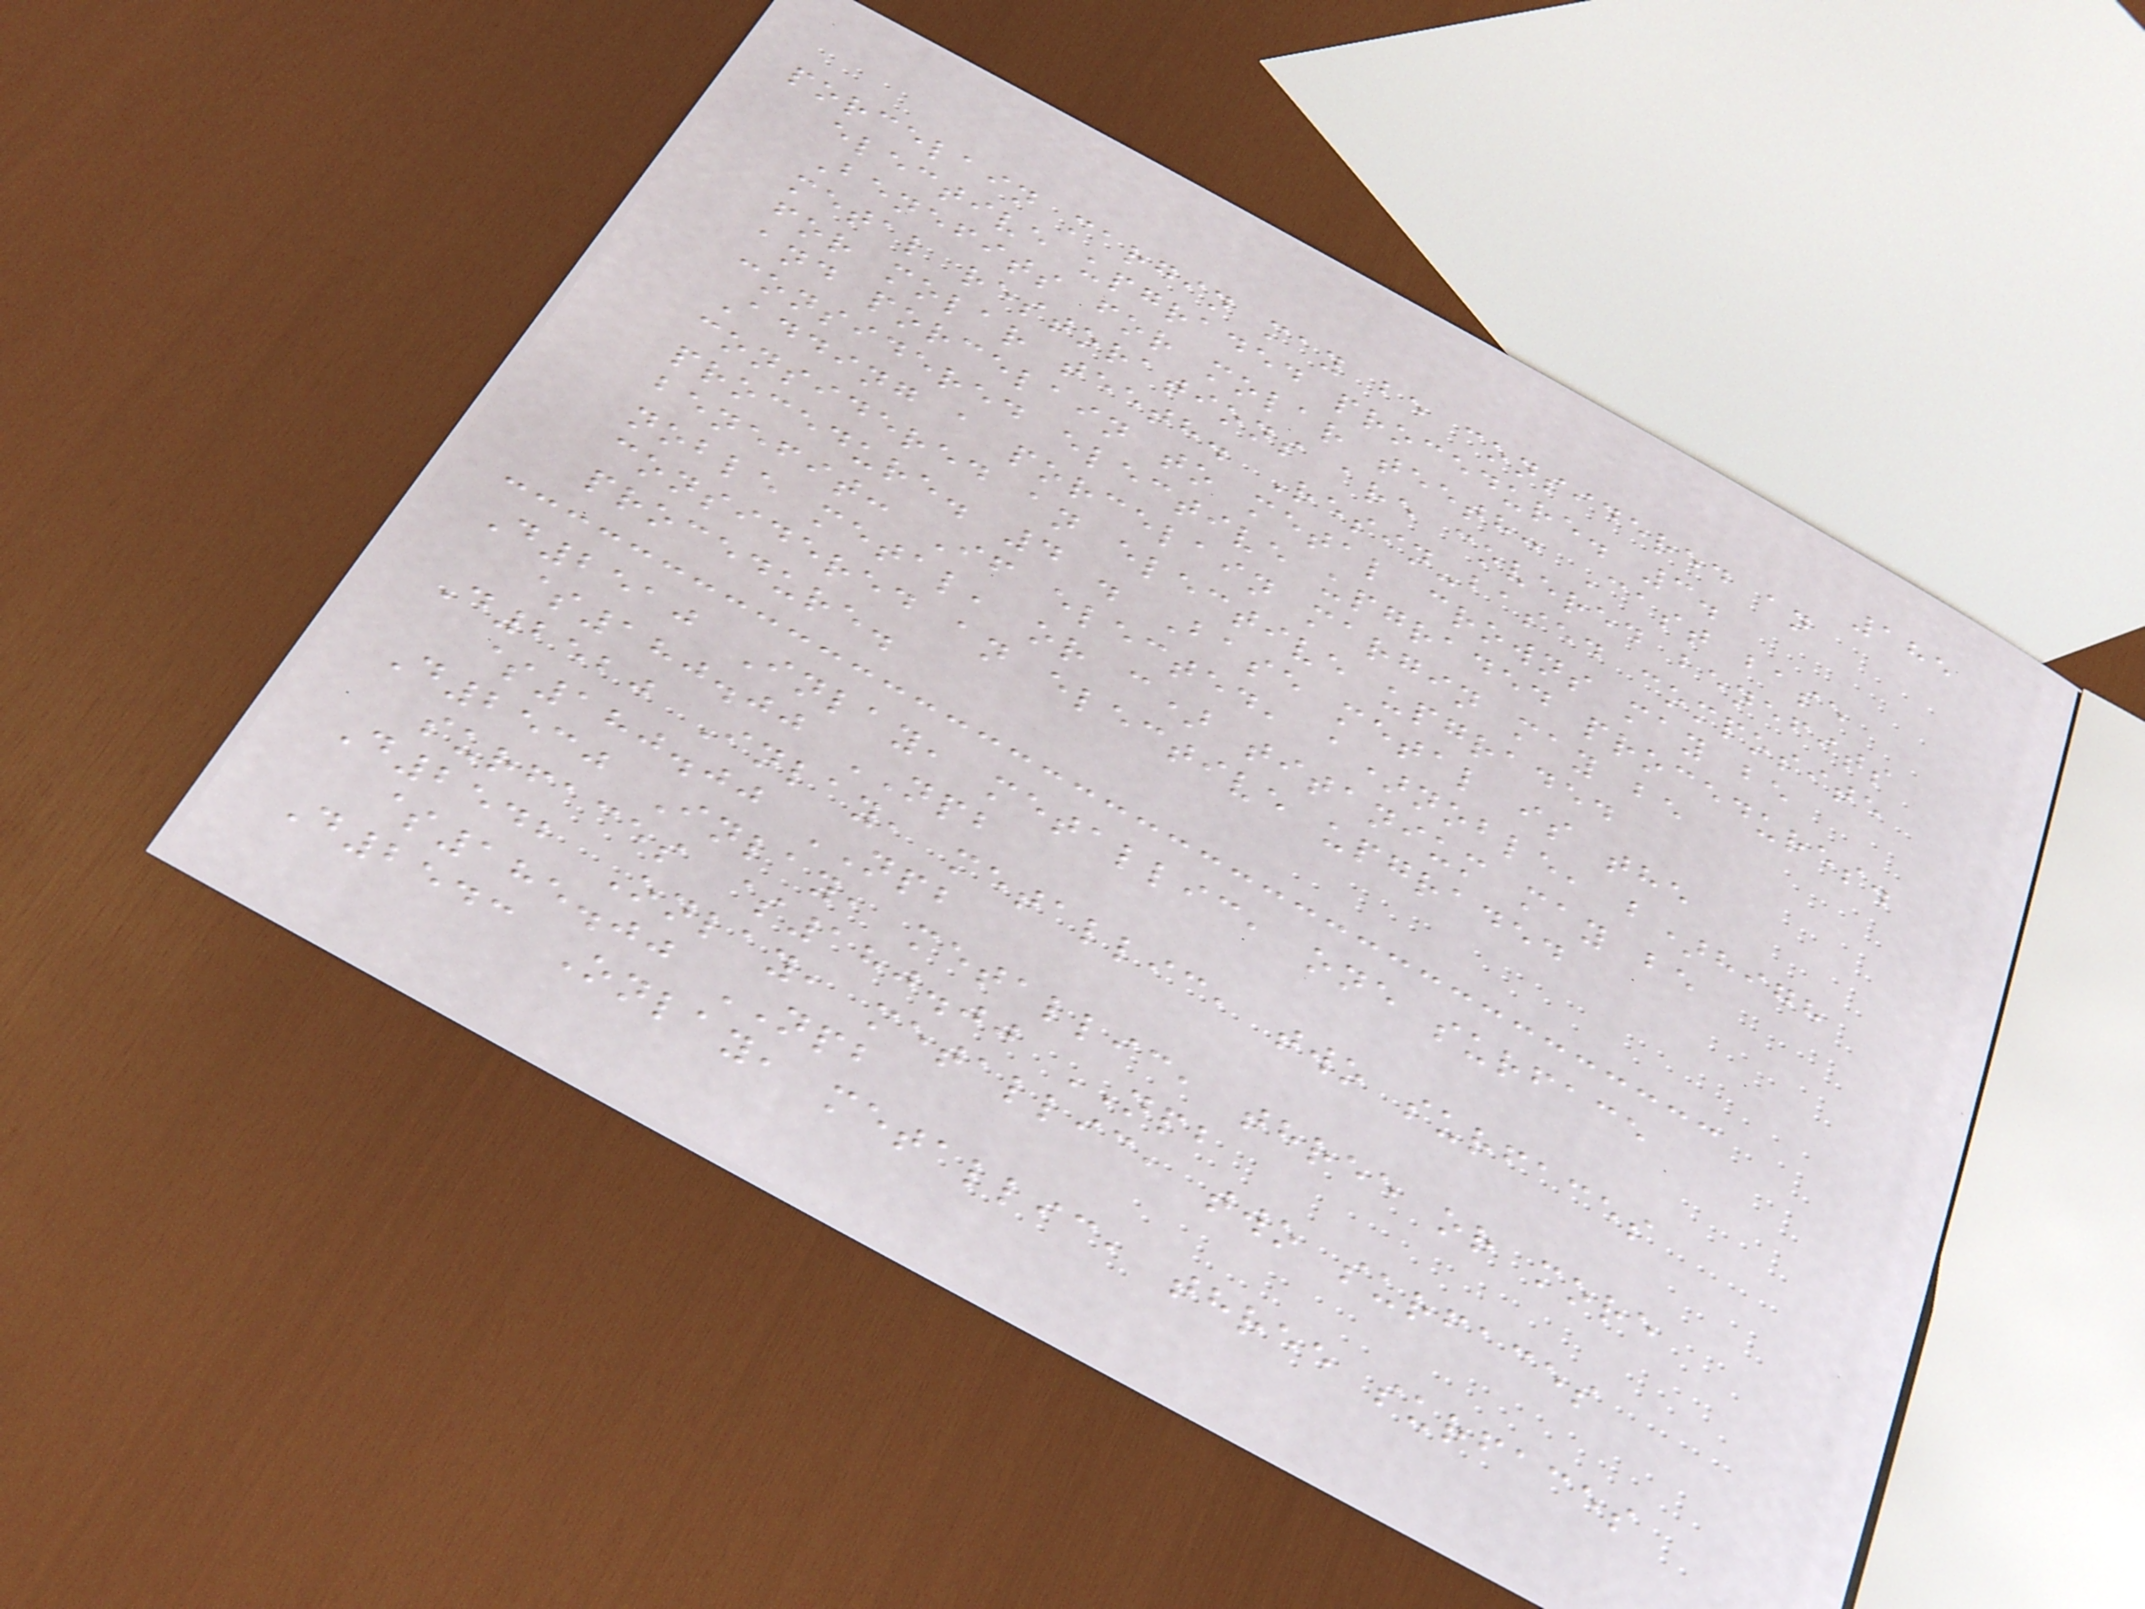185
porcelain margin may be considered an
elective upgraded procedure. 3.
Benefits for molar teeth: Cast base
metal restorations are covered benefits
for molar teeth. Resin-based composite
and porcelain to metal crowns may be
considered elective upgraded procedures.
Adding a porcelain margin may be
considered an elective upgraded
procedure. 4 . Base metal is the
benefit: If elected, a)noble, b)high
noble metal, or c) titanium may be
considered an elective upgraded
procedure.
D2510 Inlay, metallic, one surface
$180.00 NPB
D2520 Inlay, metallic, two surfaces
$180.00 NPB
D2530 Inlay, metallic, three or more
surfaces $180.00 NPB
D2542 Onlay, metallic, two surfaces
$185.00 NPB
D2543 Onlay, metallic, three surfaces
